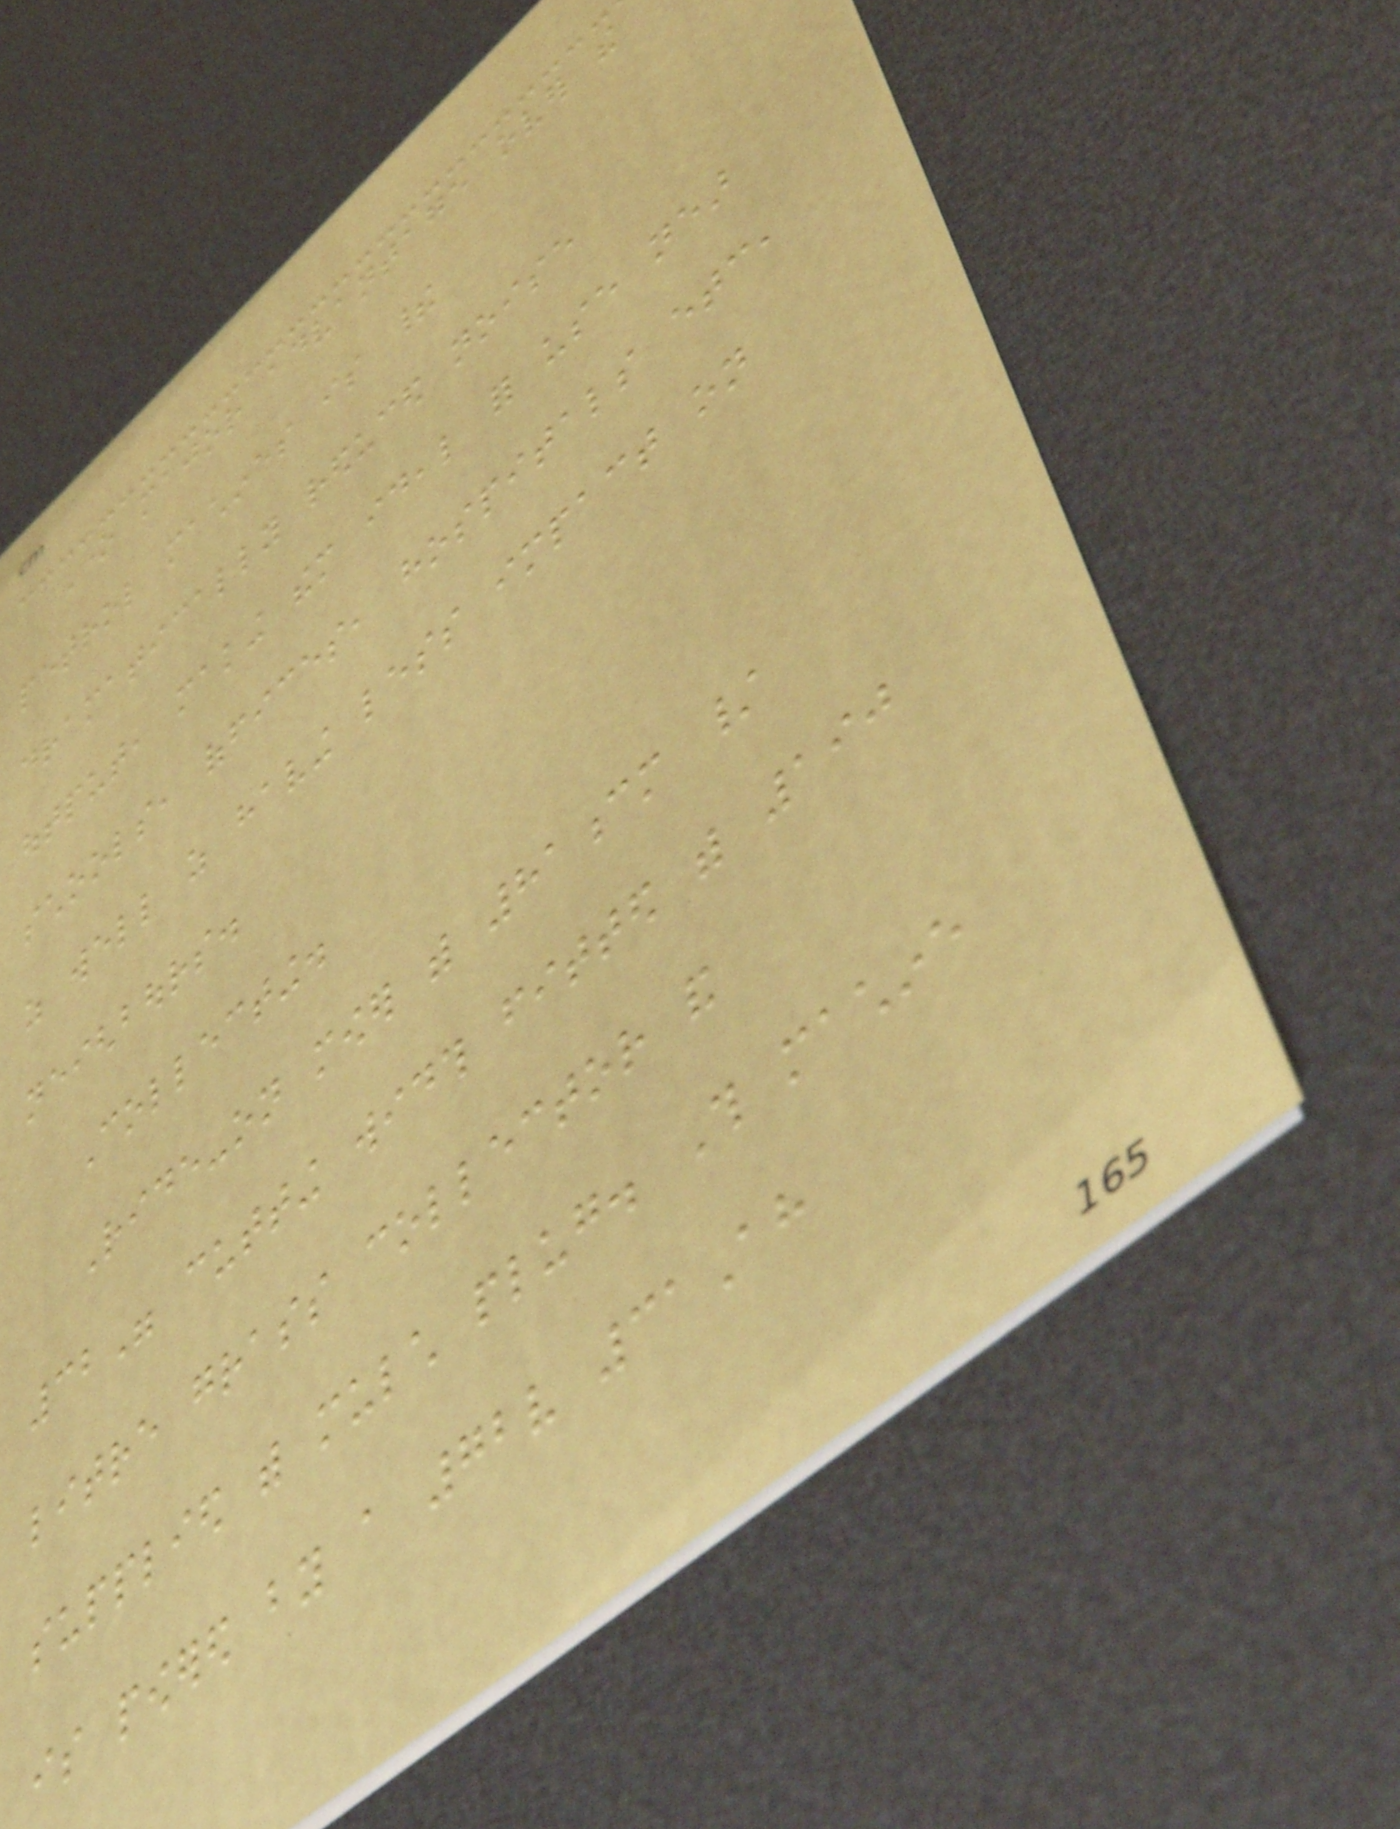One major advantage over the
petrol machines is their
dramatically reduced noise
output, making them ideal for use near
schools, offices, hospitals etc,
as well as having less impact on
neighbours.
Collecting.
Ride-on mower with 81cm /
32" cutting width fitted with 190
litre grass collector and
supplied with mulch plug. This machine
is powered by a 72v 31Ah
